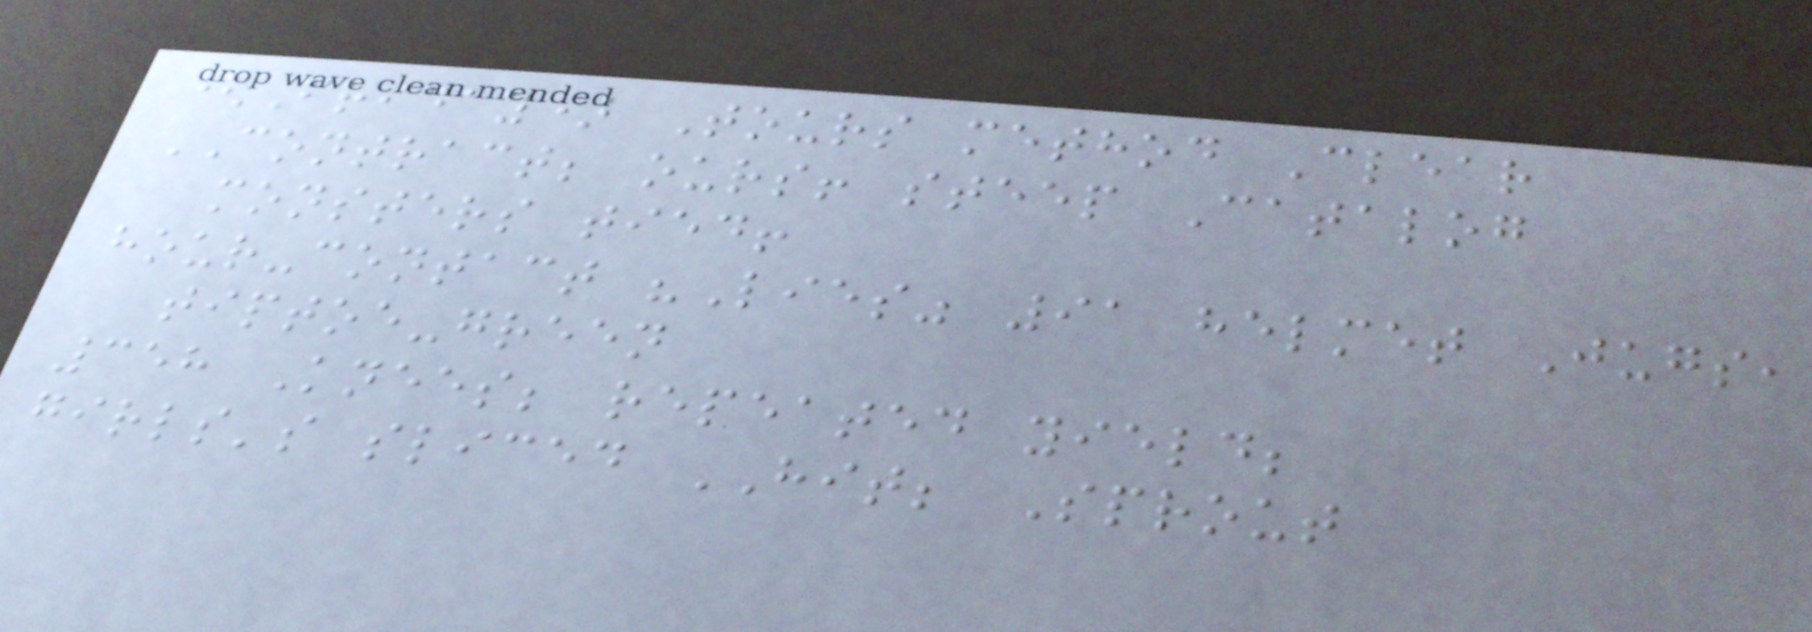(Friday) Tours method Clear
CONTRACT; ours! steep Catalog
monsters tied!
hour-contact "Lies" 91 helmet Jugs,
tiptoe-green
358 Knees; repeated yield;
girls's sliced HIT; Sprout
